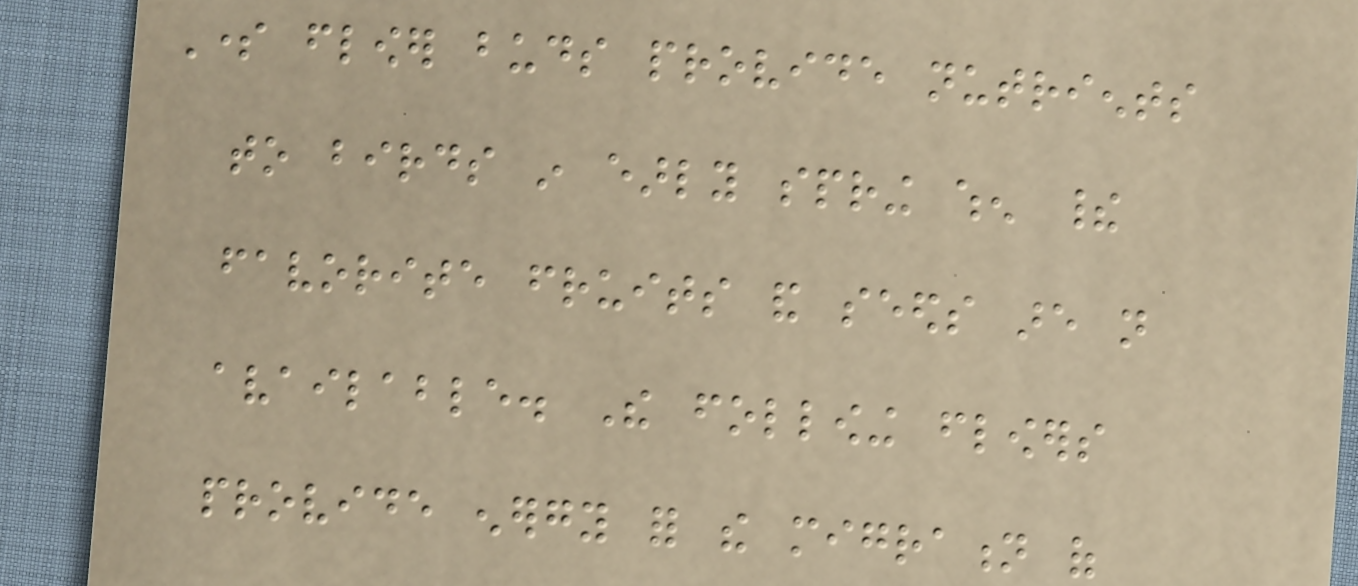Some flower buds provide nutrients
to birds in early spring when their
favorite fruits and seeds are not
available. The following flowers
provide energy for the migration of
